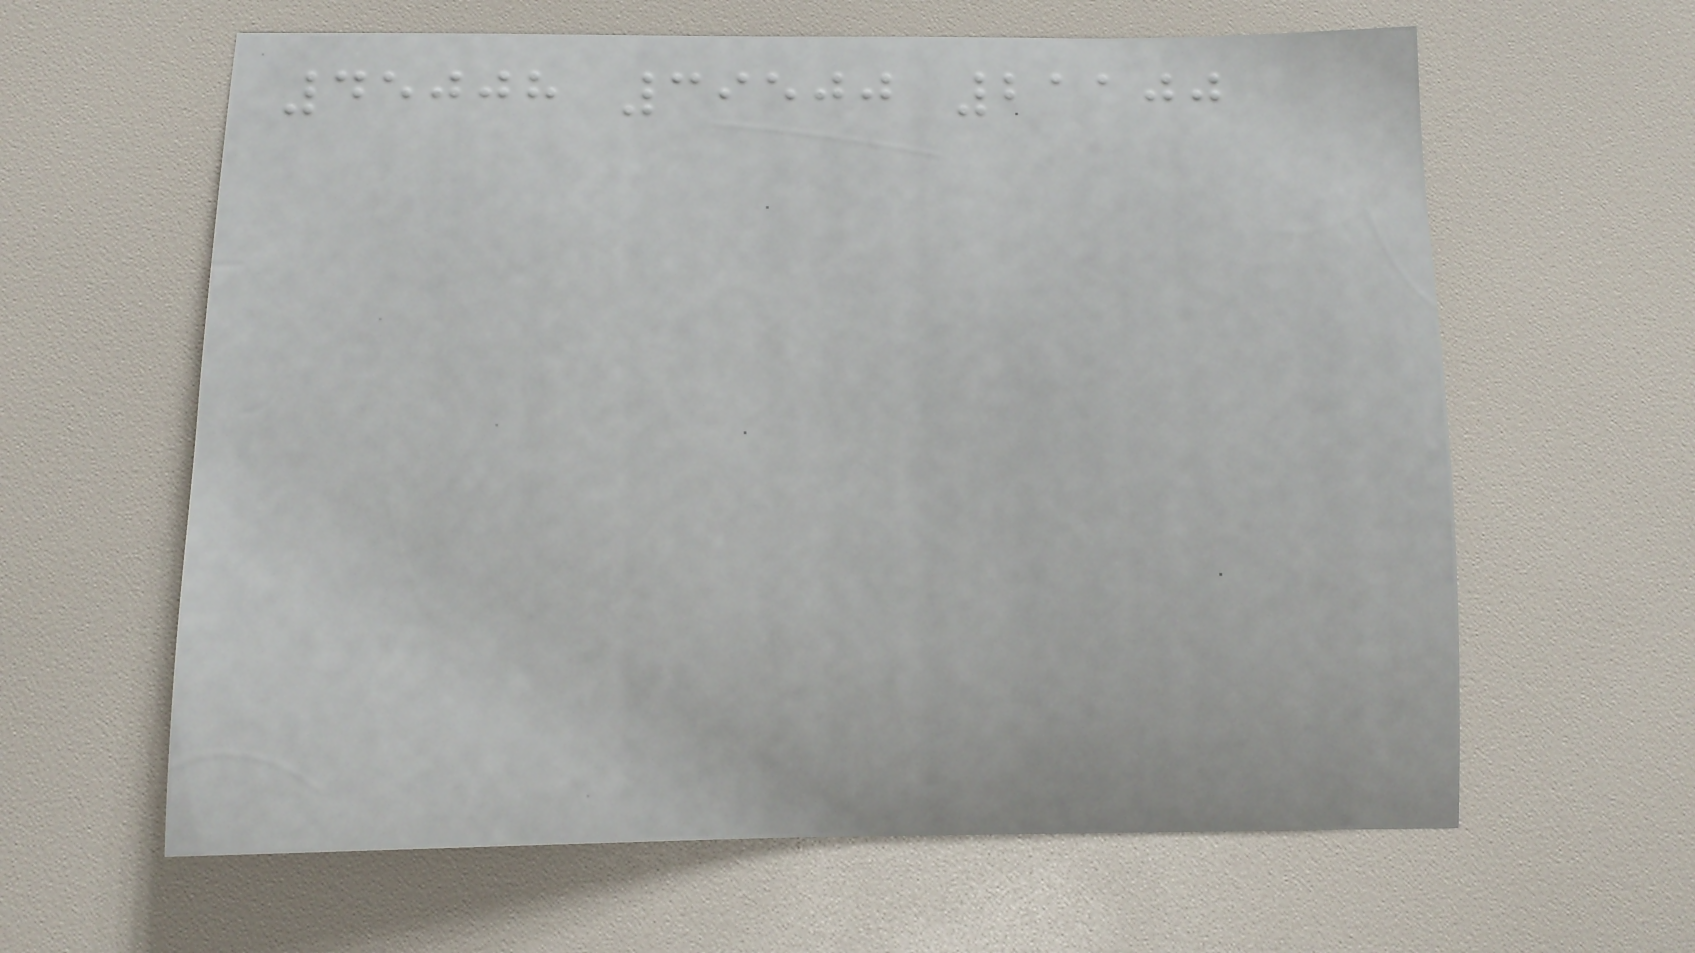45008 39500 21100
